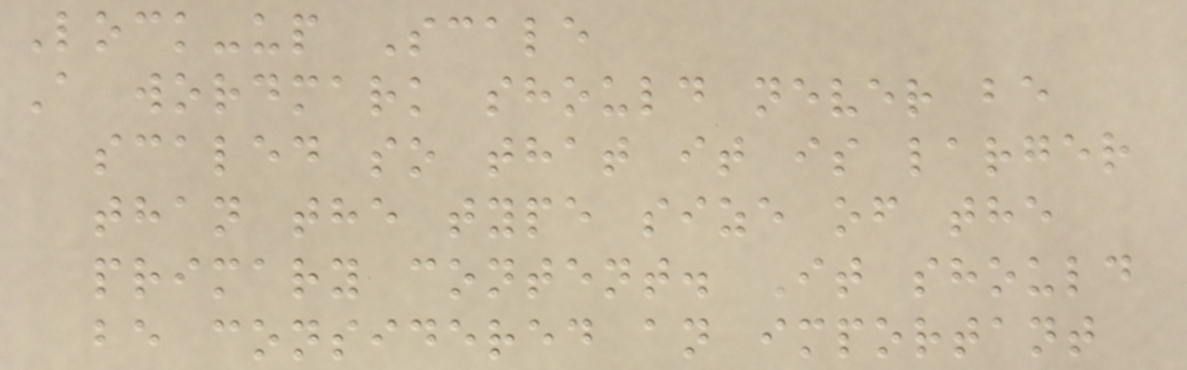Lock-up Scale
A wordmark should never be
scaled so that it is larger
than the type size of the
primary content. It should
be considered an important
